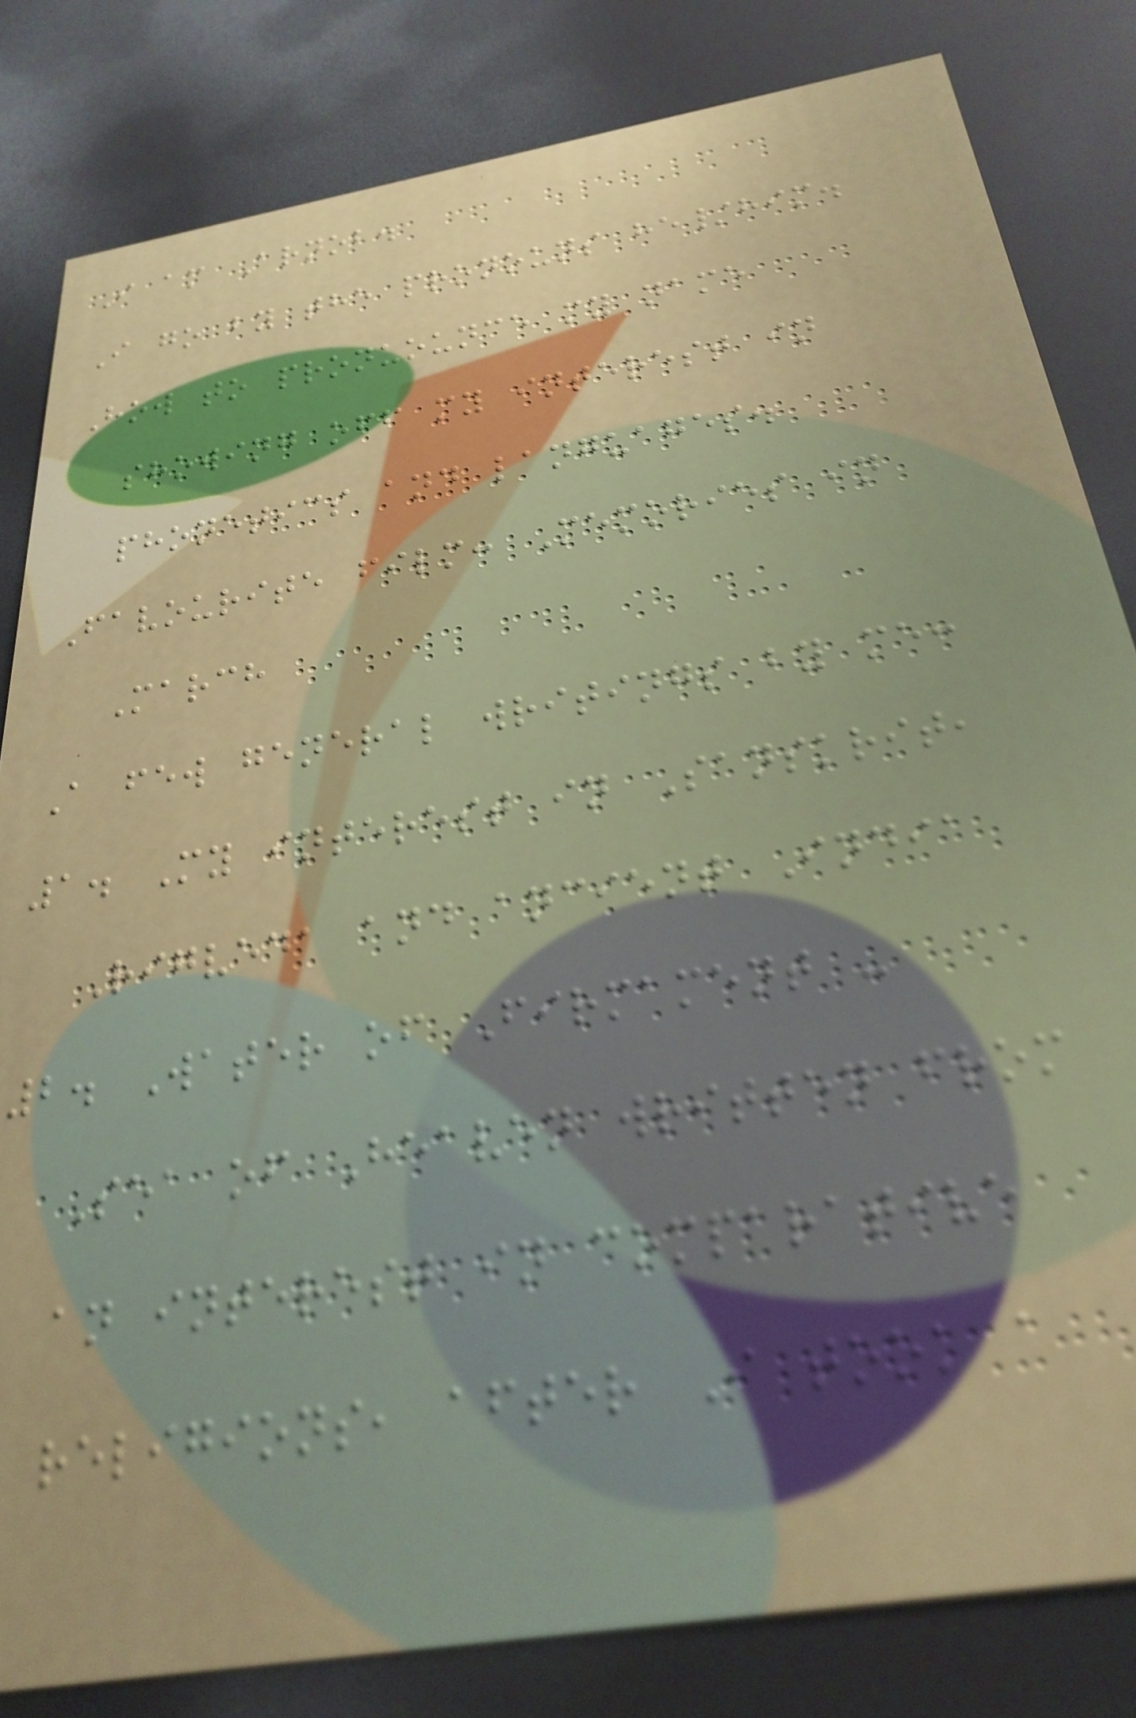I am Arnob.
I go by the pronouns he/him.
How to pronuounce my name
showing off my interest in
phonetics and languages.
Favourite film: Memories in
March
A few general writings by me:
1. My interest in Sanskrit,
Rigveda and ancient India
2. Water of Firmament -
Sea of Heaven written from
an interest in comparative
religions, after I took a
